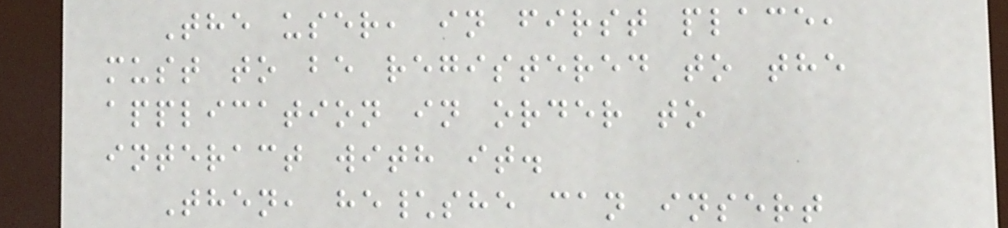The user, in first place,
must to be registered to the
application in order to
interact with it.
Then, he\she can insert
